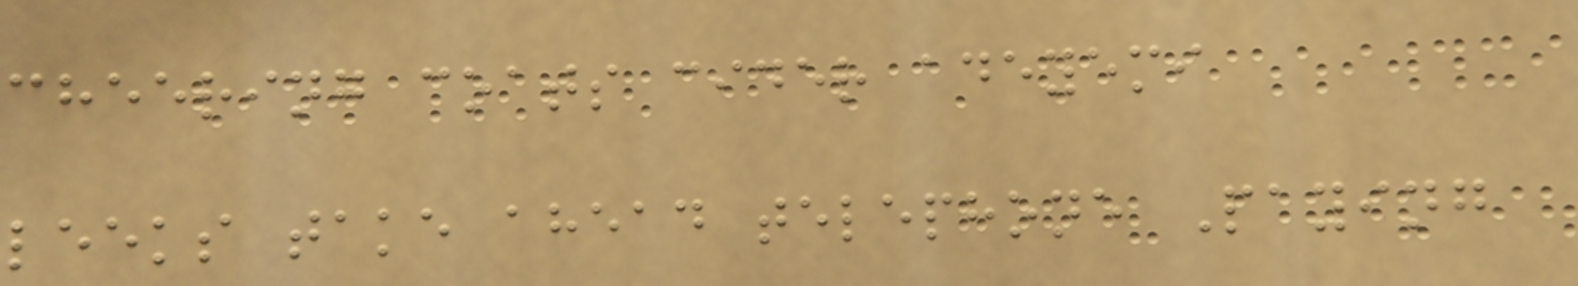cheering coats cider adeyemi
leeks take ahead telephone Paying
